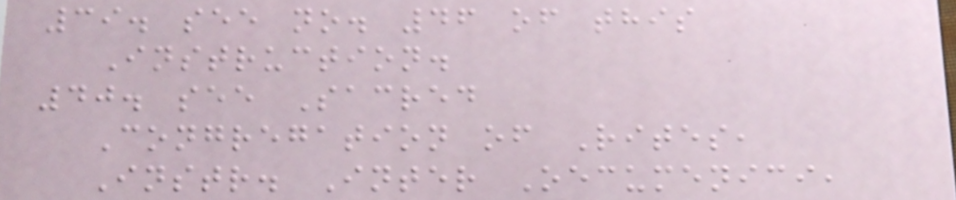39. see no. 46 of this
Instruction.
40. see Sacred
Congregation of Rites,
Instr. Inter Oecumenici,
